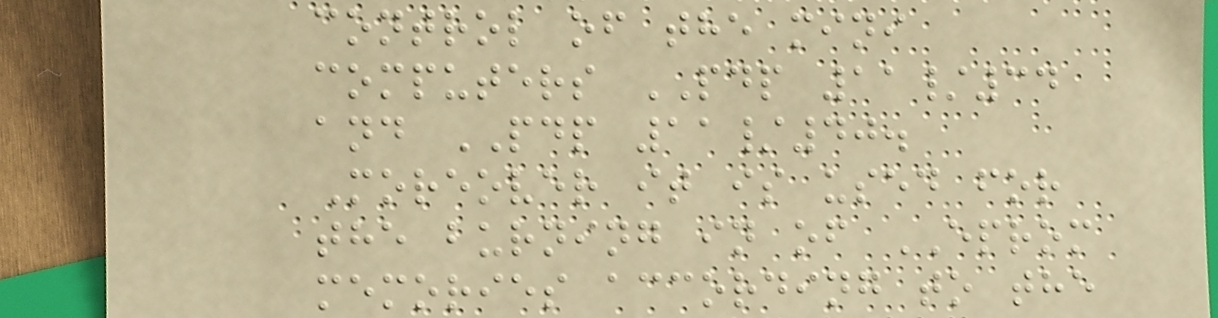control of the mini
computers PDP 11/34
and PDP 11/40.
Moreover it is used for
the burning in of EPROM
memories according to the
